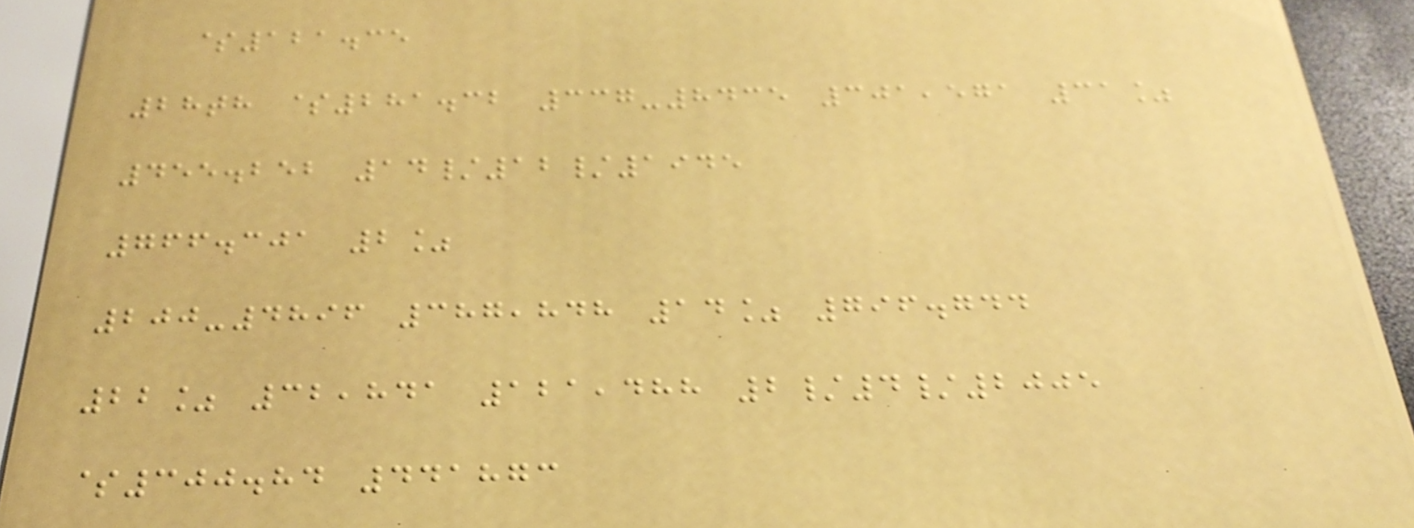$121.35
28th $281.32 337-8435 301,571 31%
455.252 14/12/1945
766.301 2%
200-4896 387,848 14% 796.744
22% 32,841 121,488 2/4/2005
$300.84 441873
